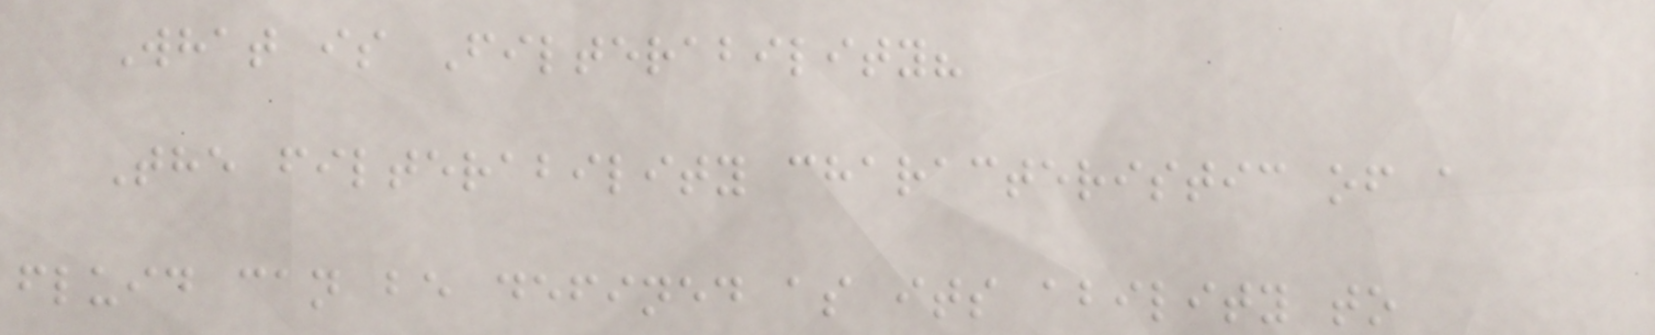What is Filterability?
The filterability characteristic of a
fluid can be defined as its ability to
